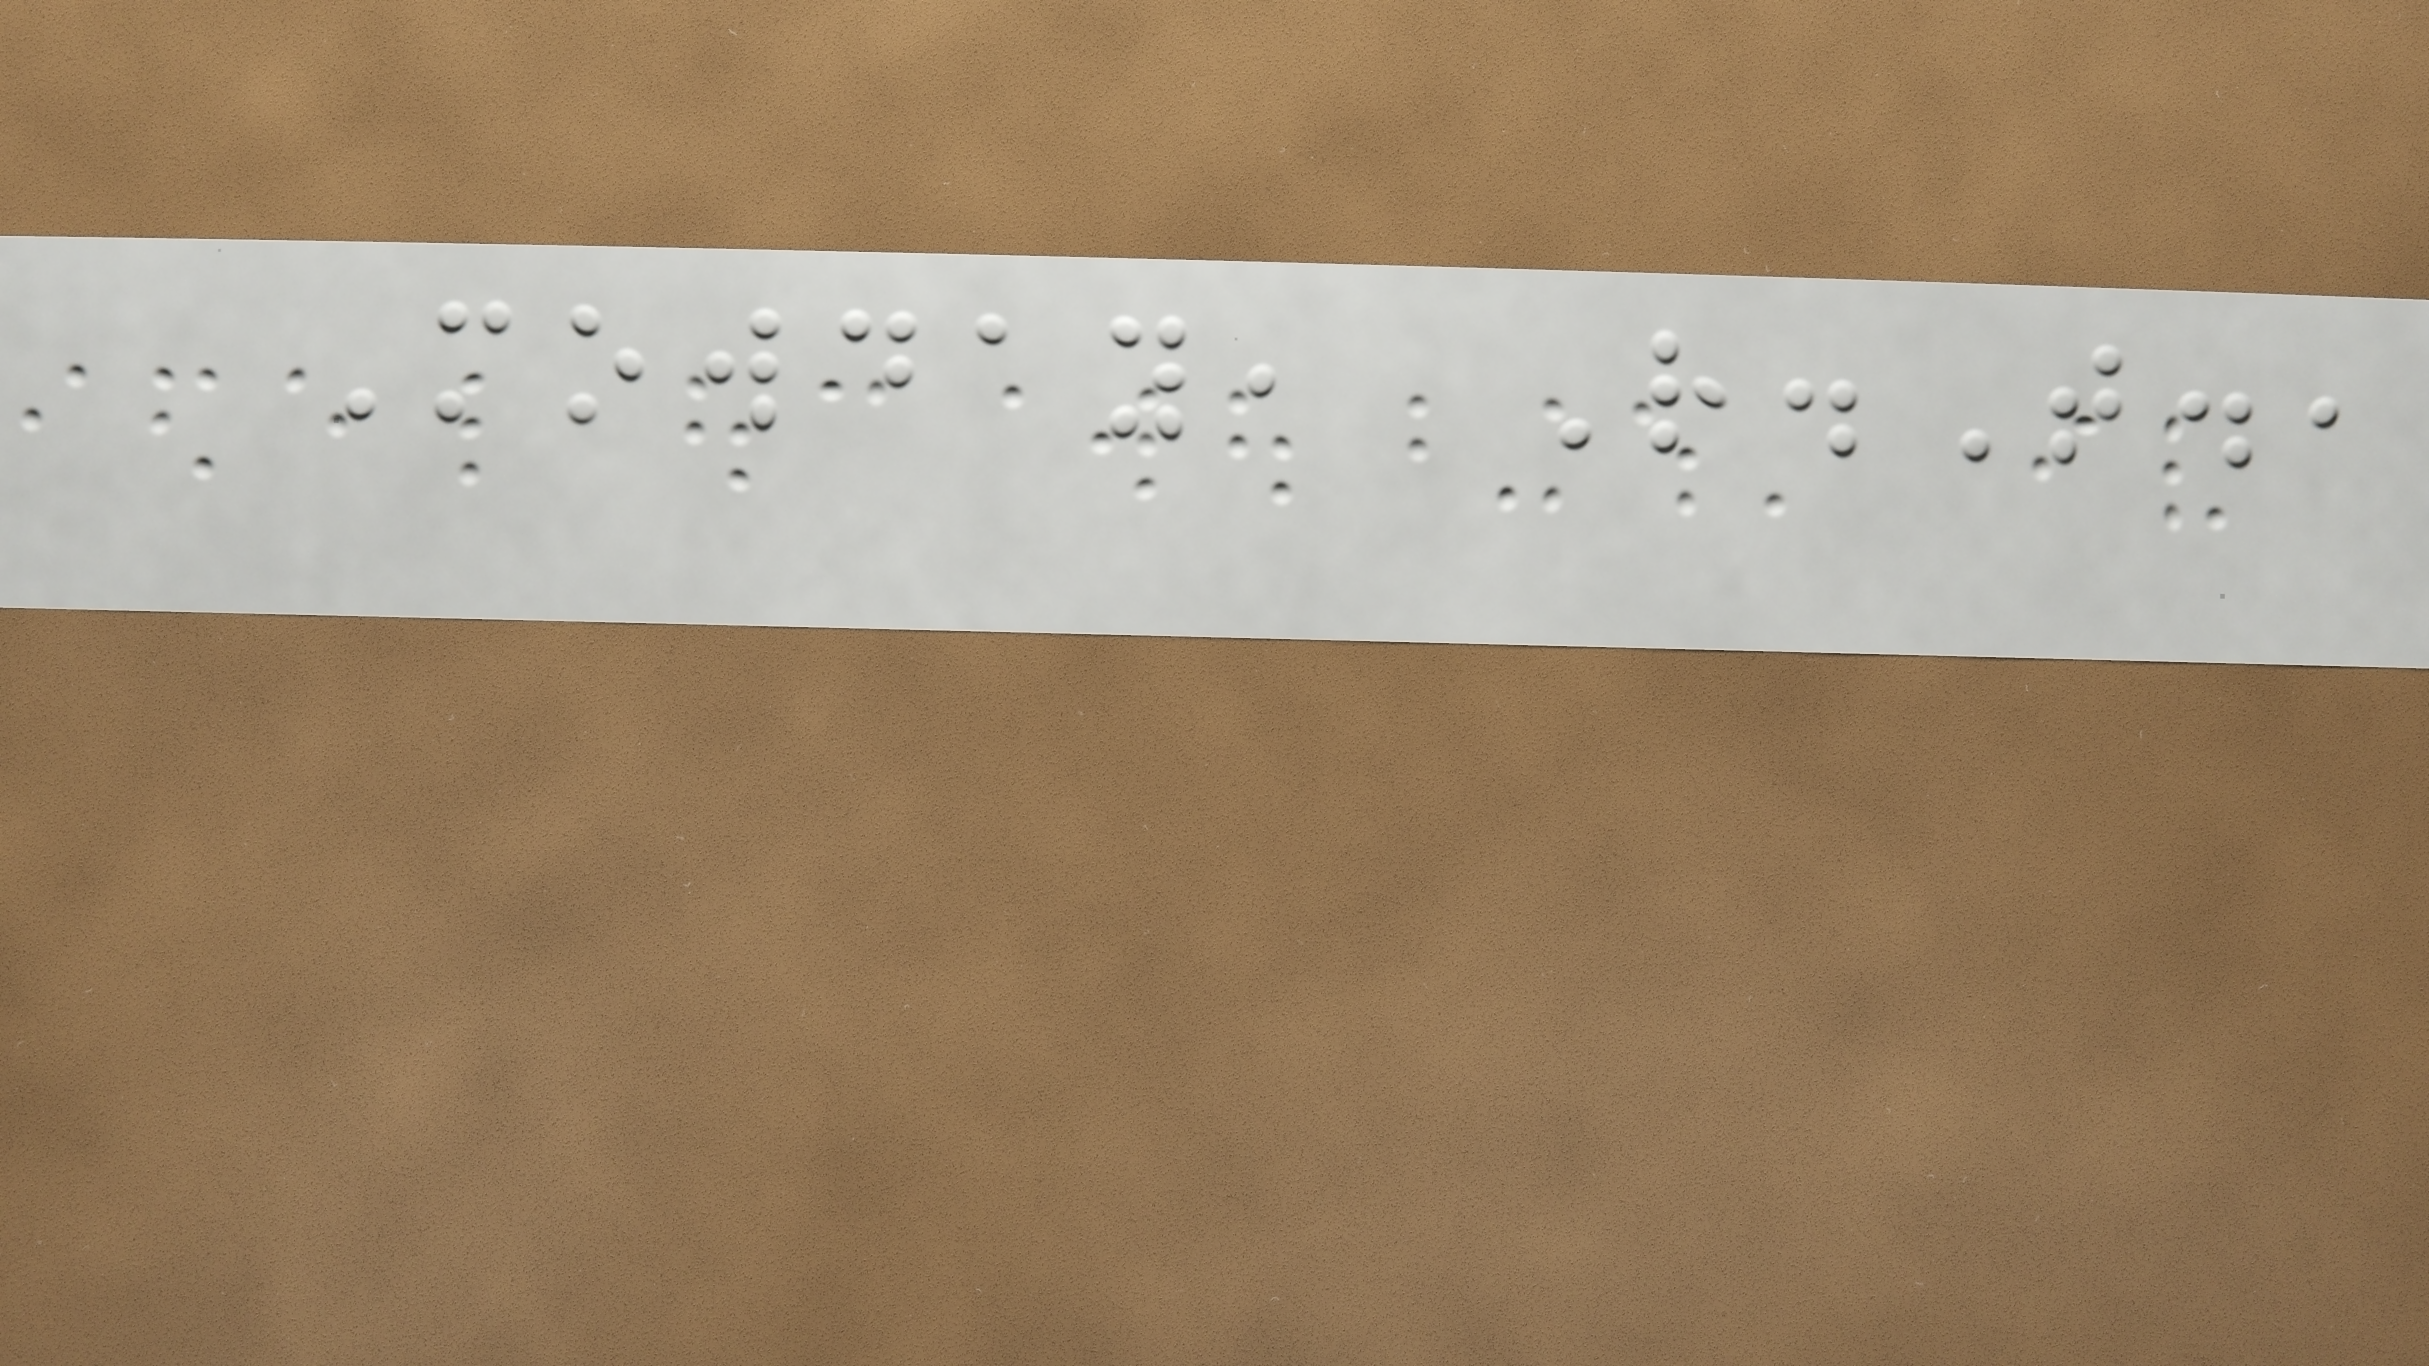Mowday, R.T.,
